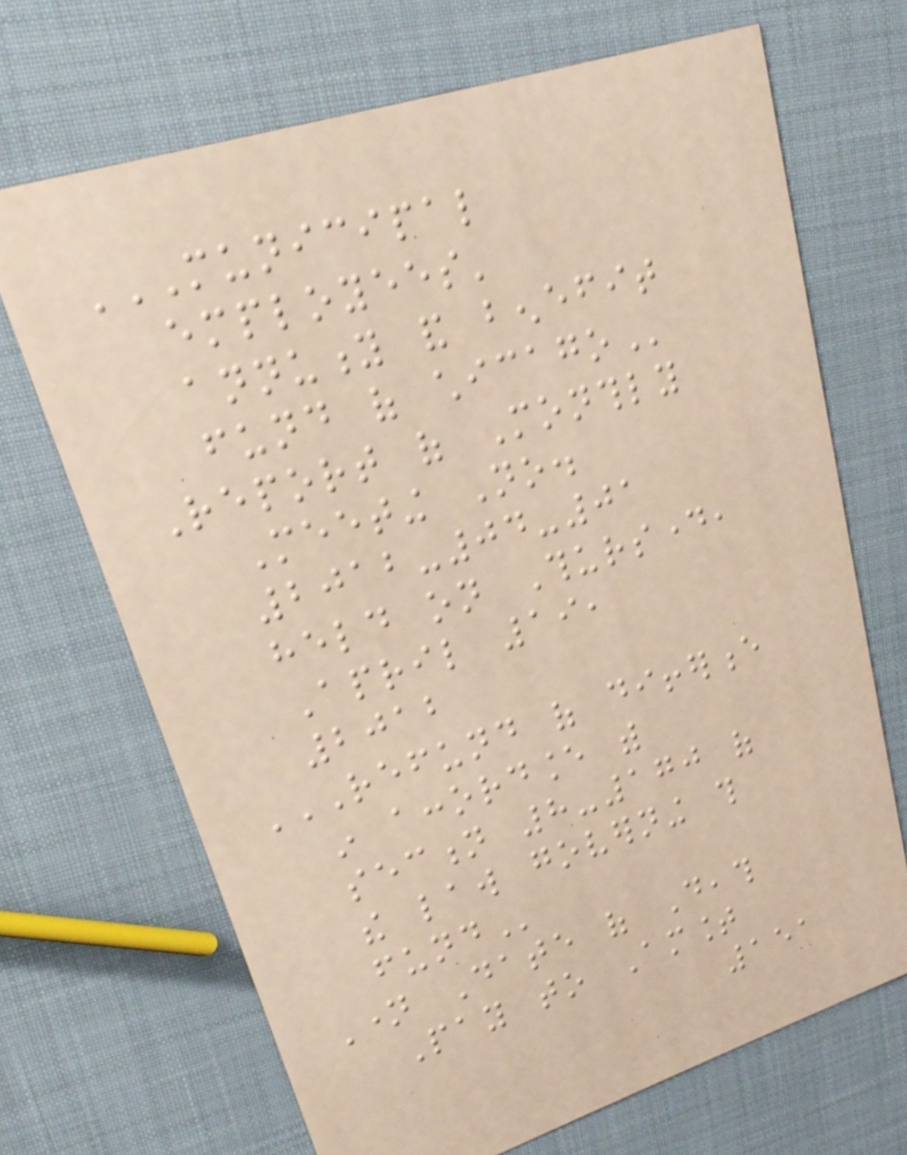MUNICIPAL
EMPLOYEES'
ANNUITY AND BENEFIT
FUND OF CHICAGO
Report of Monthly
Meeting No.
2012-04-01
held on Thursday,
April 19,
2012
REFUND OF DIFFERENCE
IN ACCORDANCE WITH
SECTION 8-170 OF
THE LAW GOVERNING THIS
FUND
Name Date of Death
Pay to Amount
151
